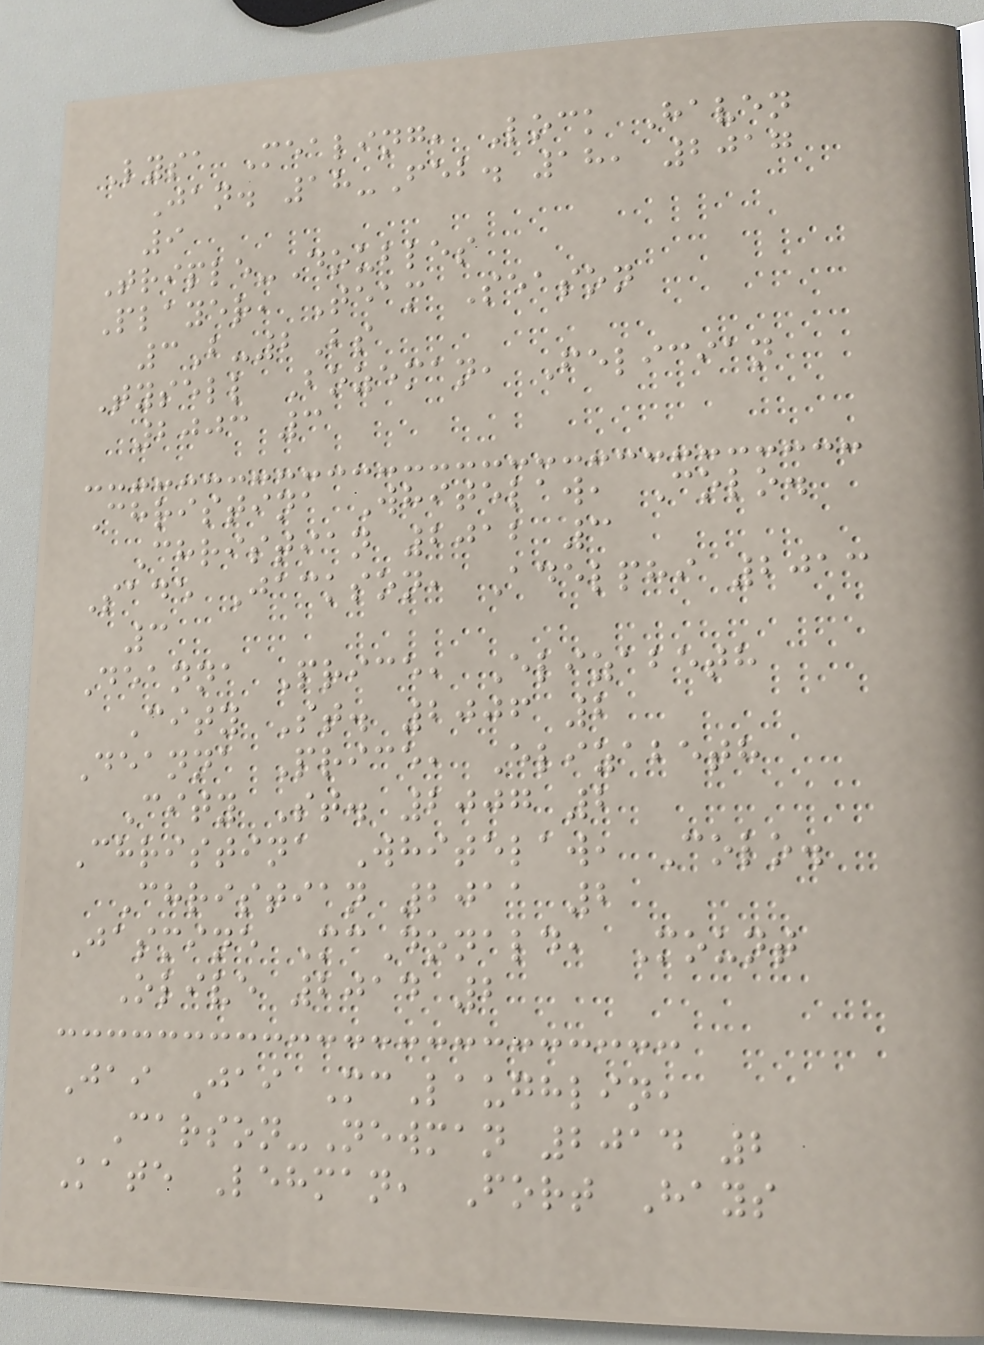Lysa Mealing, Lock Haven
Jan. 18-Feb. 18, 2017
9
Triple-Doubles
Player, Team Season
3B-2Bs
Tysell Bozeman, Felician
2003 3
Christina Whitelaw, Colo.
Christian 2012 3
Sade Jackson, Adelphi 2013
3
Deanna Price, Elizabeth
City St. 2006 2
Deanna Price, Elizabeth
City St. 2007 2
Christina Whitelaw, Colo.
Christian 2011 2
Jasmine McDonald, Mount
Olive 2014 2
Jai Jai McLaughlin,
Carson-Newman 2014 2
Kate Lehman, Fort Hays
